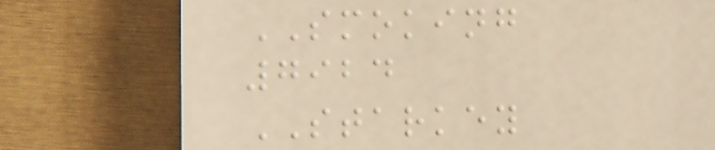SMOKING
7924
STARKEY
